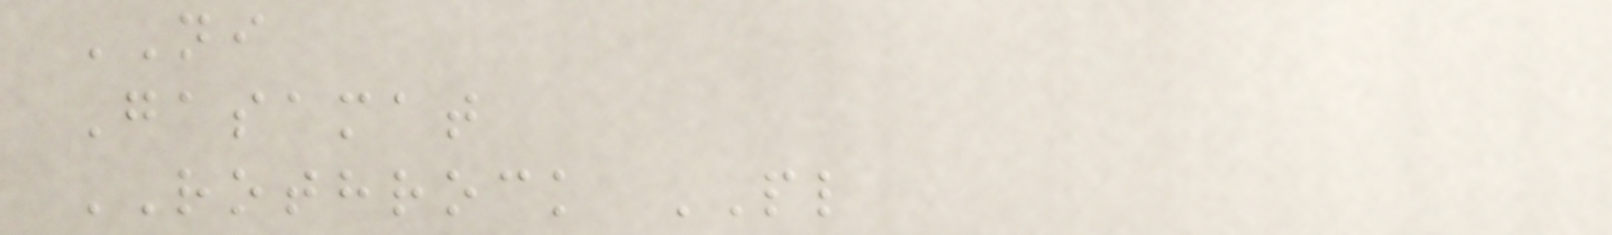NI
Gasamat
ROTHROCK PL
